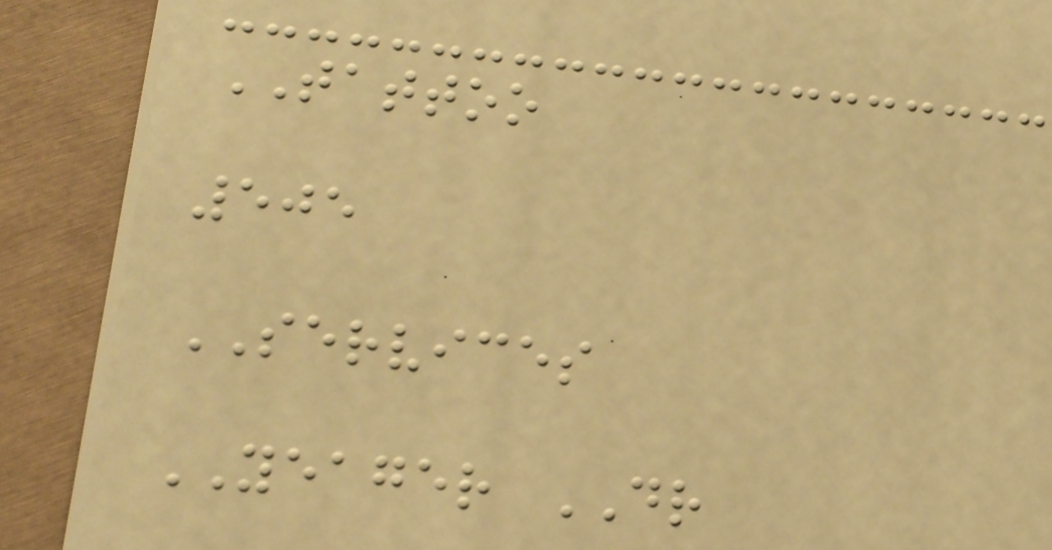TATTOO
505
SERVICES
YEAGER DR
